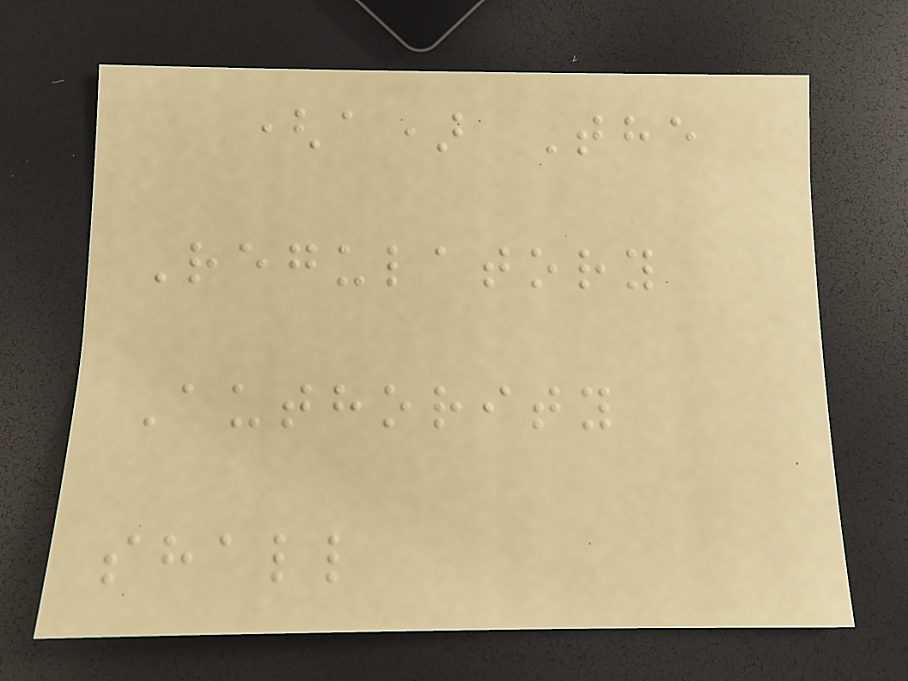(a) The
Regulatory
Authority
shall
